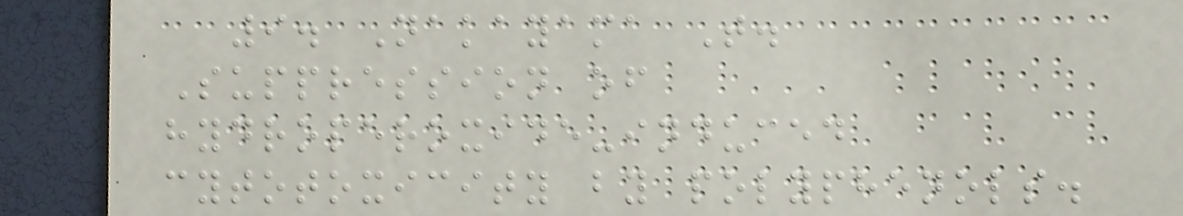9. Nakayama T.
Suppression of
hydroperoxide-induced
cytotoxicity by polyphenols.
